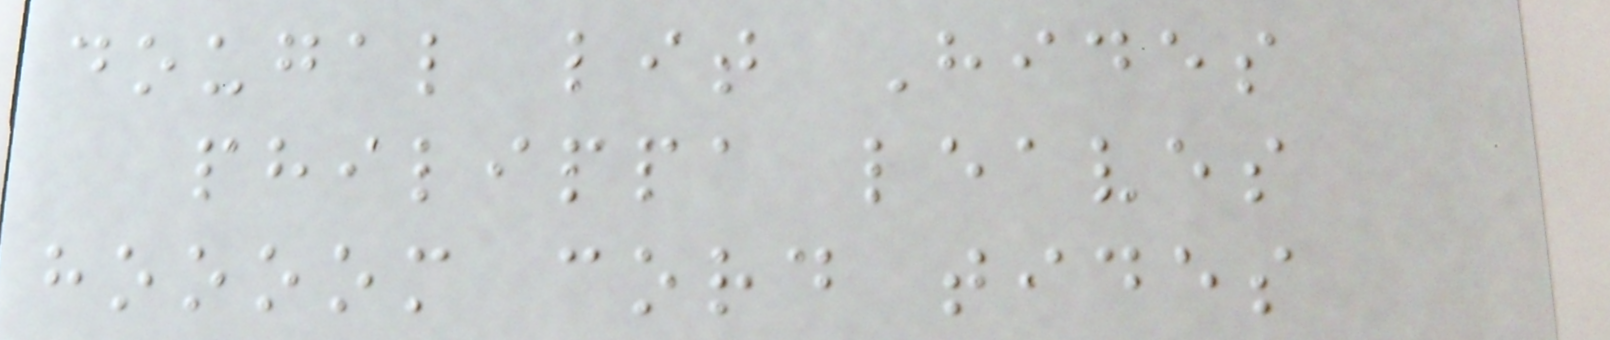dougal lit Hides
philippa leaves
hoooom cord tides
